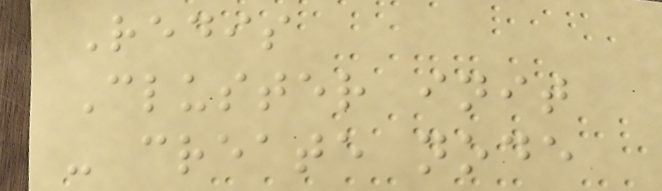Redis
Cluster init
- create node
